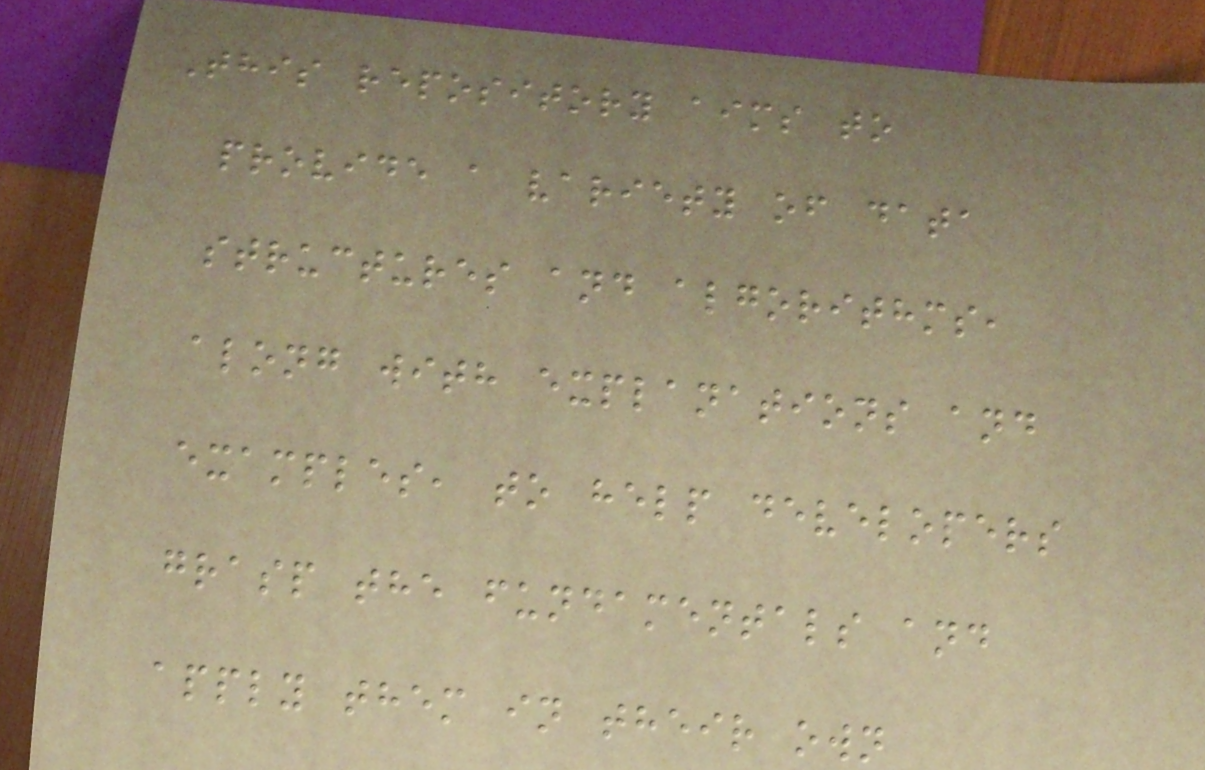This repository aims to
provide a variety of data
structures and algorithms,
along with explanations and
examples, to help developers
grasp the fundamentals and
apply them in their own
